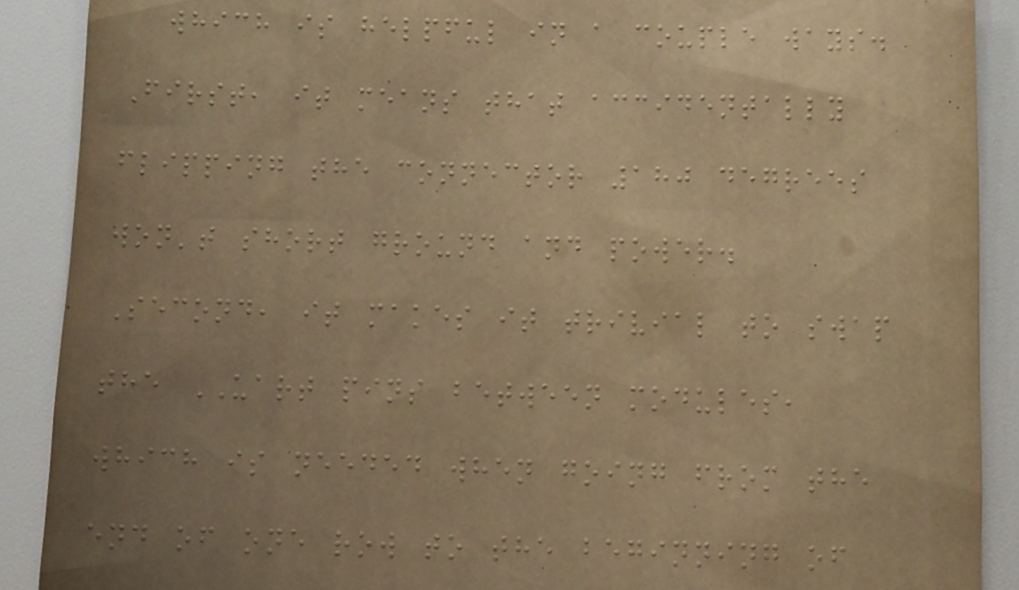which is helpful in a couple ways.
First, it means that accidentally
flipping the connector 180 degrees
won't short ground and power.
Second, it makes it trivial to swap
the UART pins between modules,
which is needed when going from the
end of one row to the beginning of
